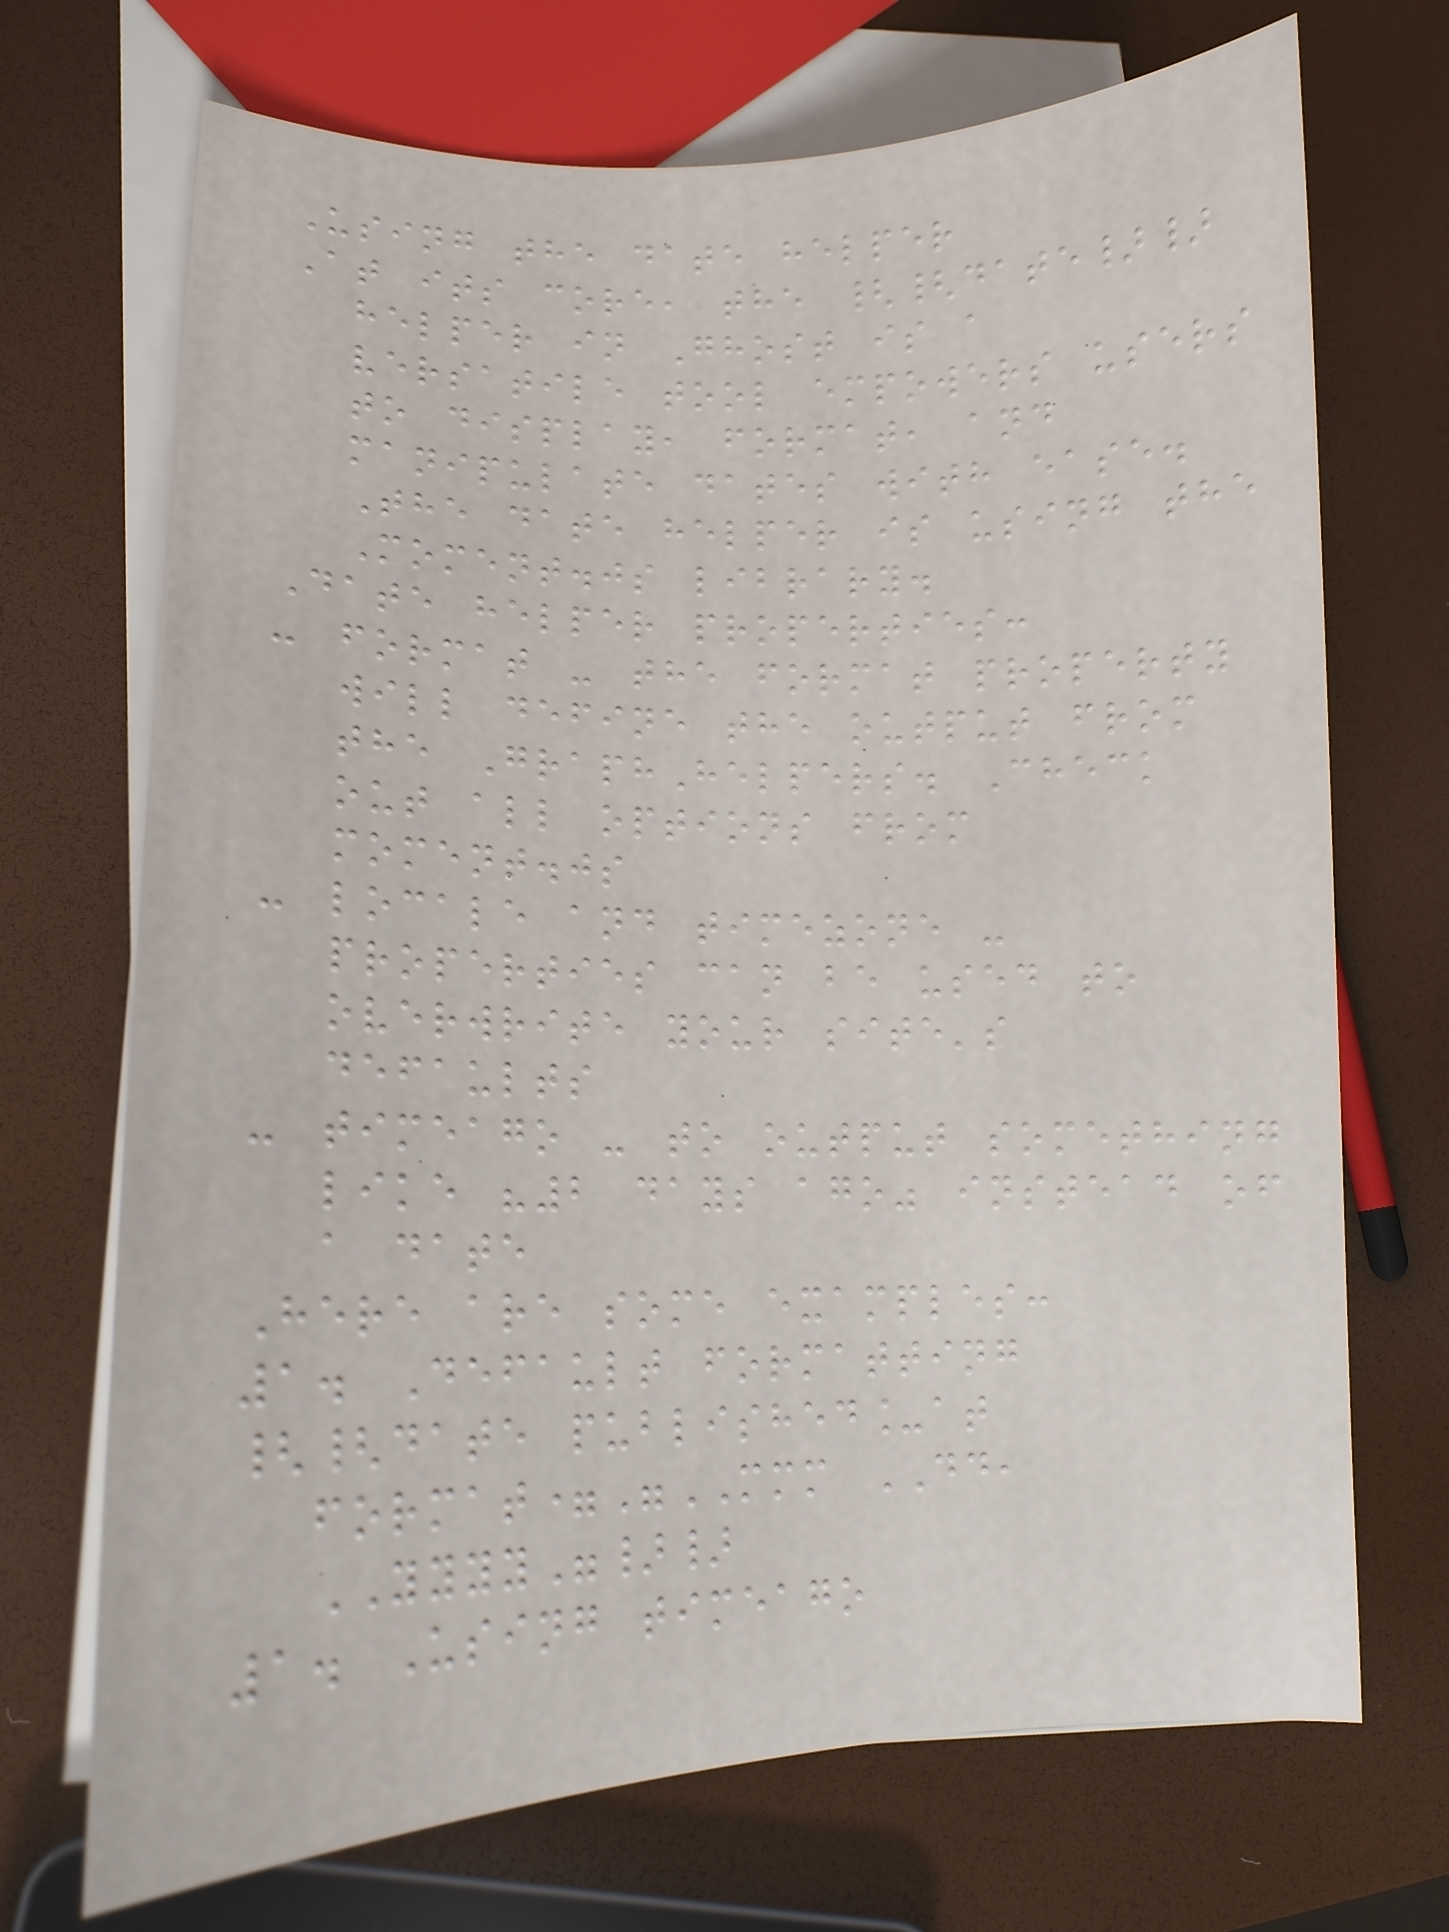Using the date helper
At its core, the {{date}}
helper in Ghost is a
versatile tool empowers users
to display, format, and
manipulate dates with ease.
The date helper is using the
Moment.js library.
Date helper properties:
- format - the format property
will define the output from
the GraphHelpers. Check
out all options from
moment.js
- locale and timezone -
properties can be used to
overwrite your site's
defaults
- timeago - to output something
like "2 days ago" instead of
a date
Here are some examples:
1. Default formatting
{{date published_at
format="MMM DD,
YYYY"}}
1. Using timeago
